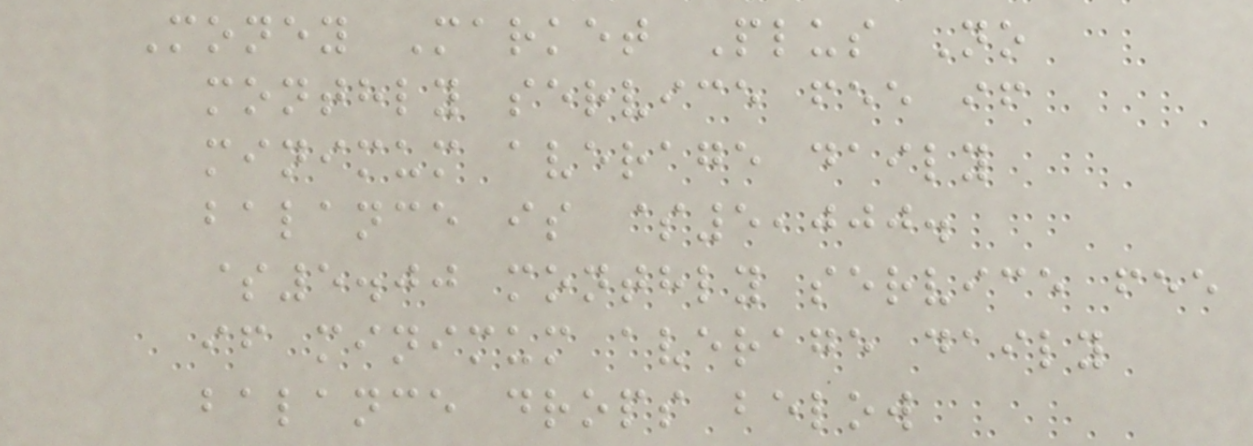Money Market Plus No
monthly service fee if
minimum average daily
balance is $5,000.
$5.00 monthly service fee
if minimum average daily
balance drops below
